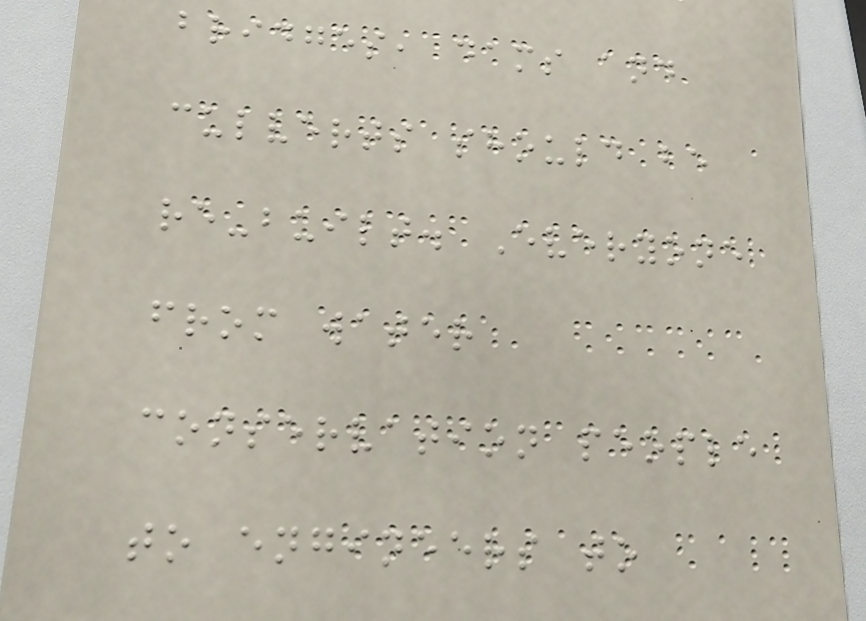bridges, dams and
culverts should be
re-built. Everyone
from water
conservation people
to engineers to
